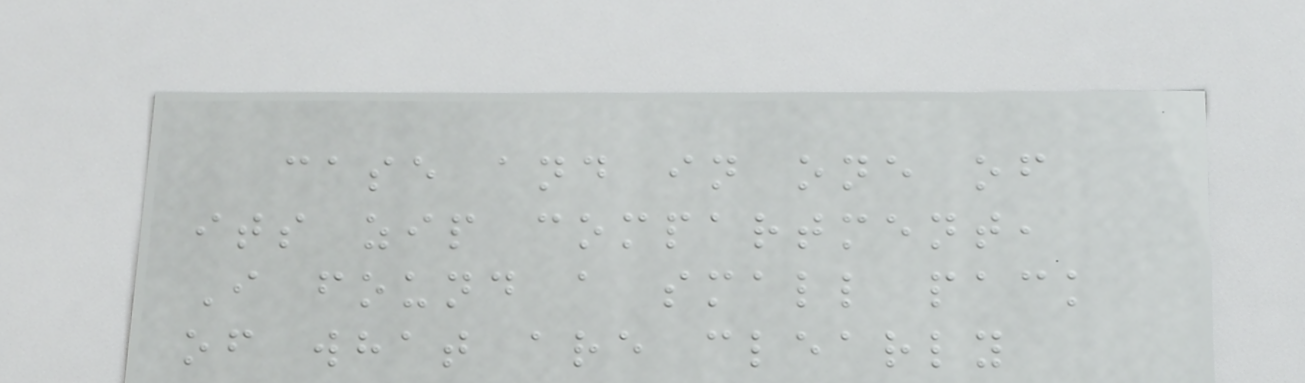case and in one of
its zip compartment,
I found a small pack
of what are clearly
